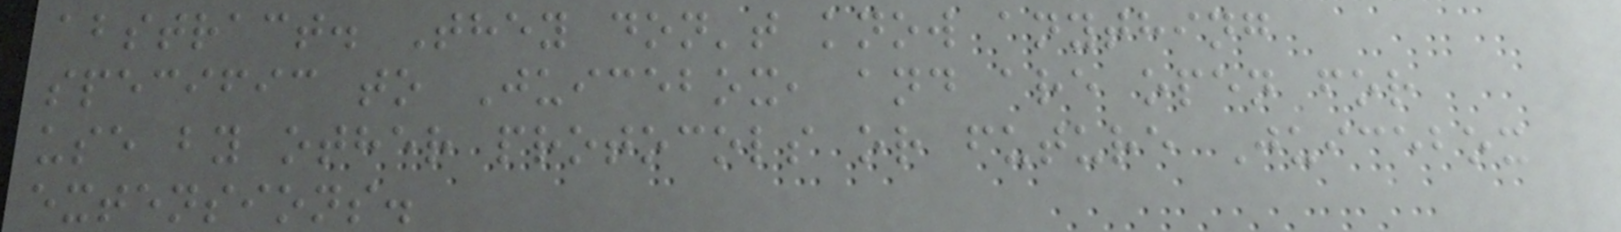abstract. They don't know anything
specific to Juicebox, and are open for
use by other protocols or future Juicebox
extensions.
